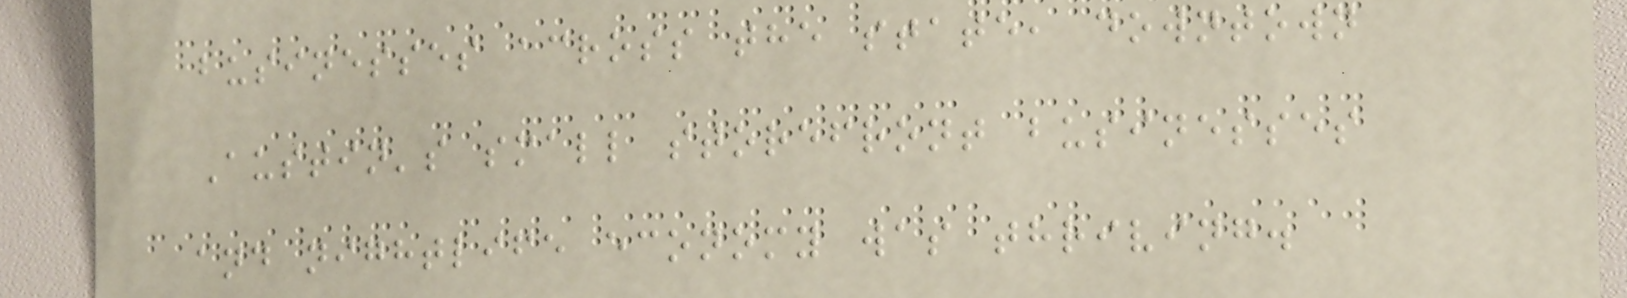businesses across the state, downtown
Austin's small storefront businesses
and nightlife economy was thriving.
